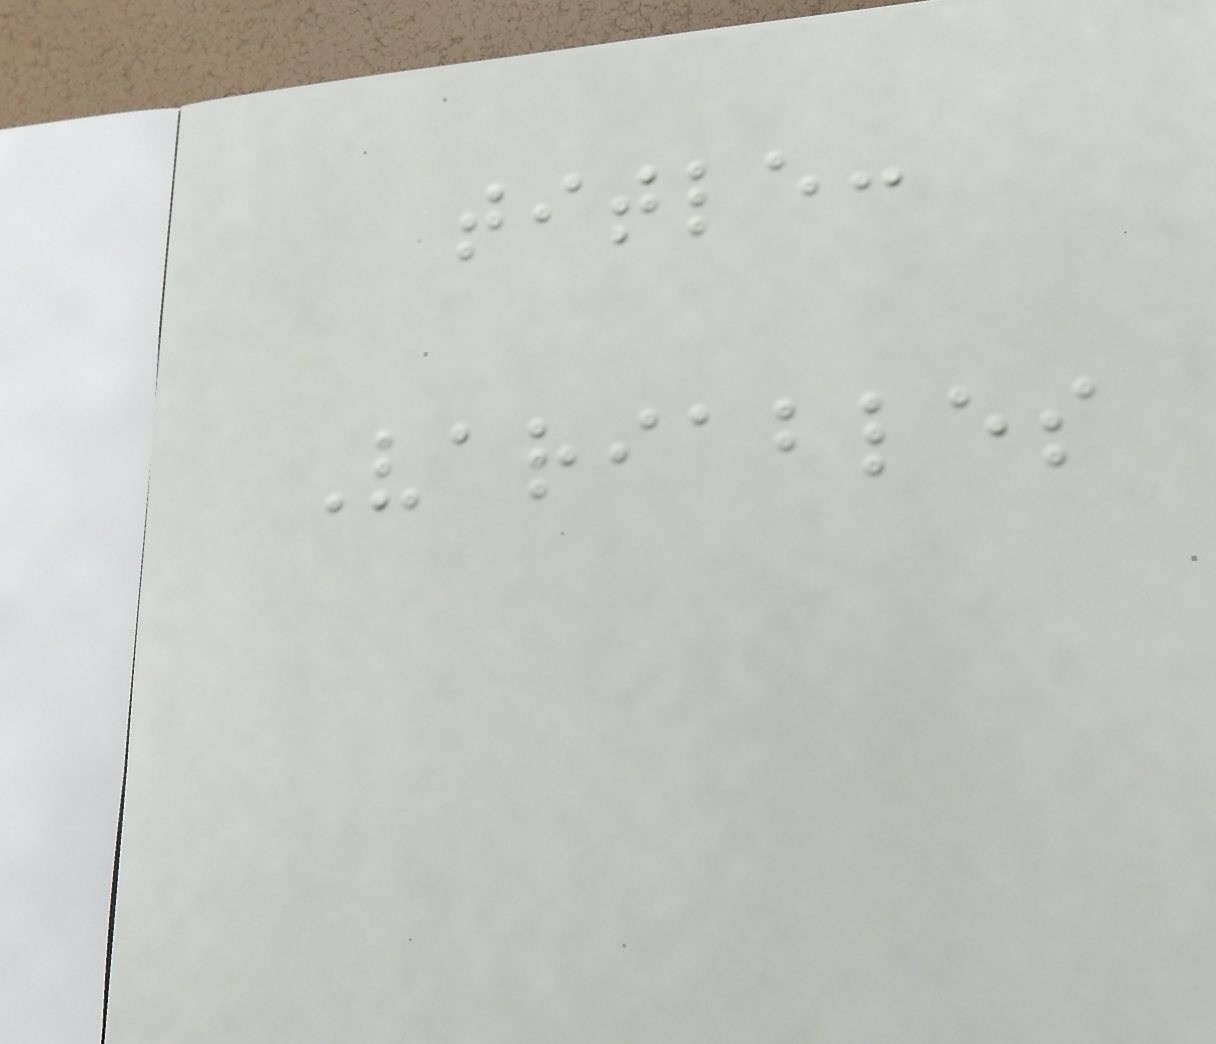title:
Variables
